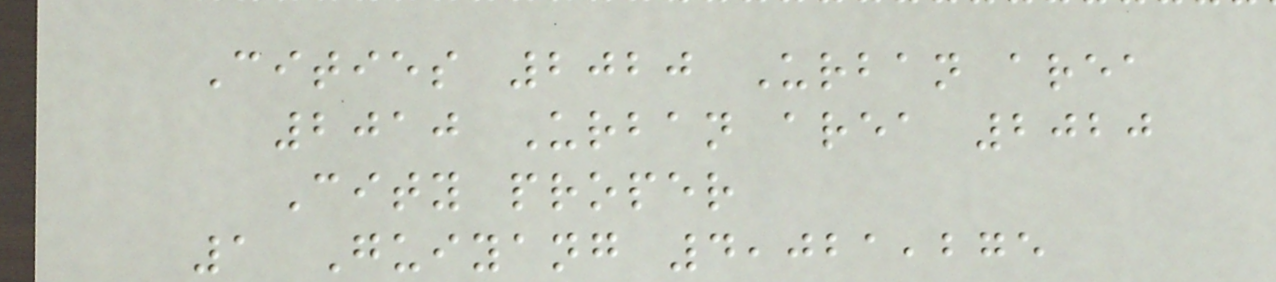Cities 2020 Urban area
2010 Urban area 2020
City proper
1 Guiyang 4,021,275
